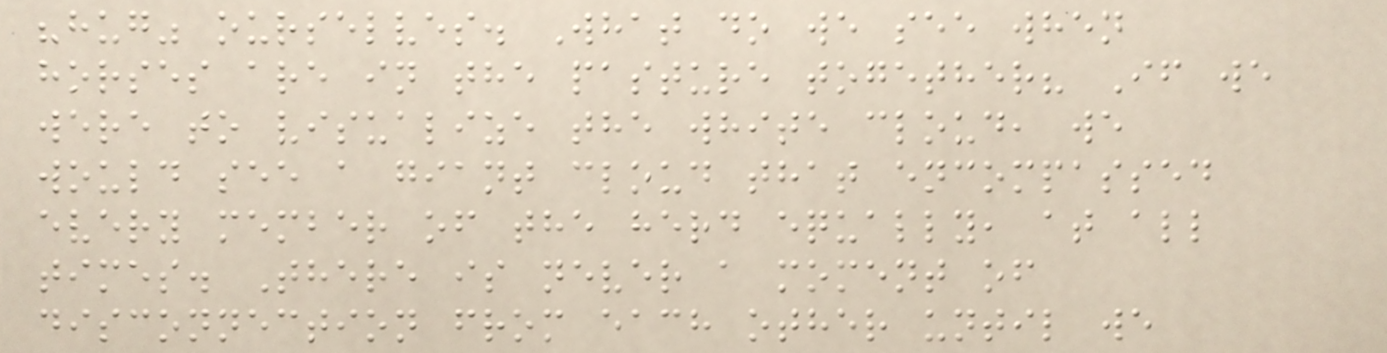"hug" ourselves. What do we see when
horses are in the pasture together? If we
were to visualize the white cloud, we
would see a giant cloud that encompassed
every member of the herd equally, at all
times. There is never a moment of
disconnection from each other until we
